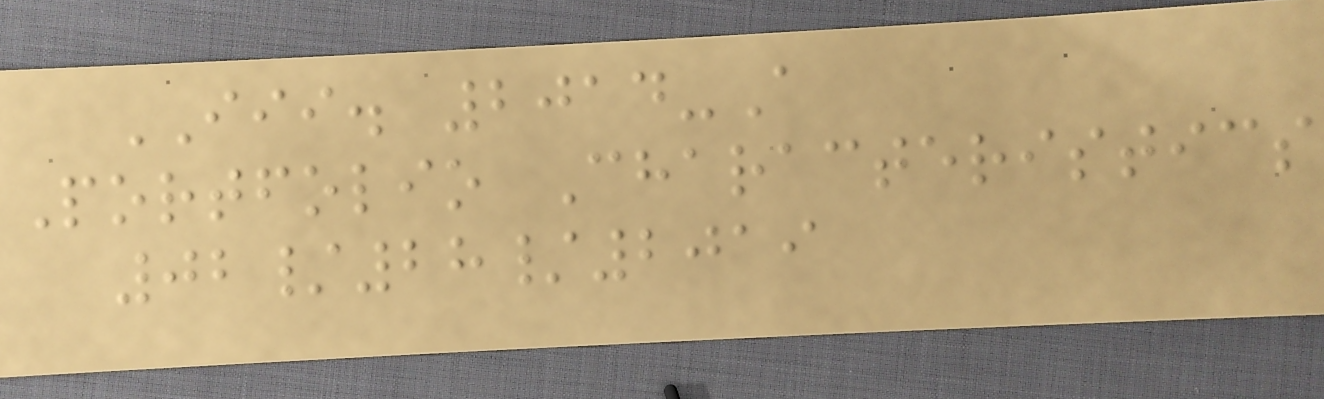III. 2014-A
Portfolio Characteristics
02/28/2019
